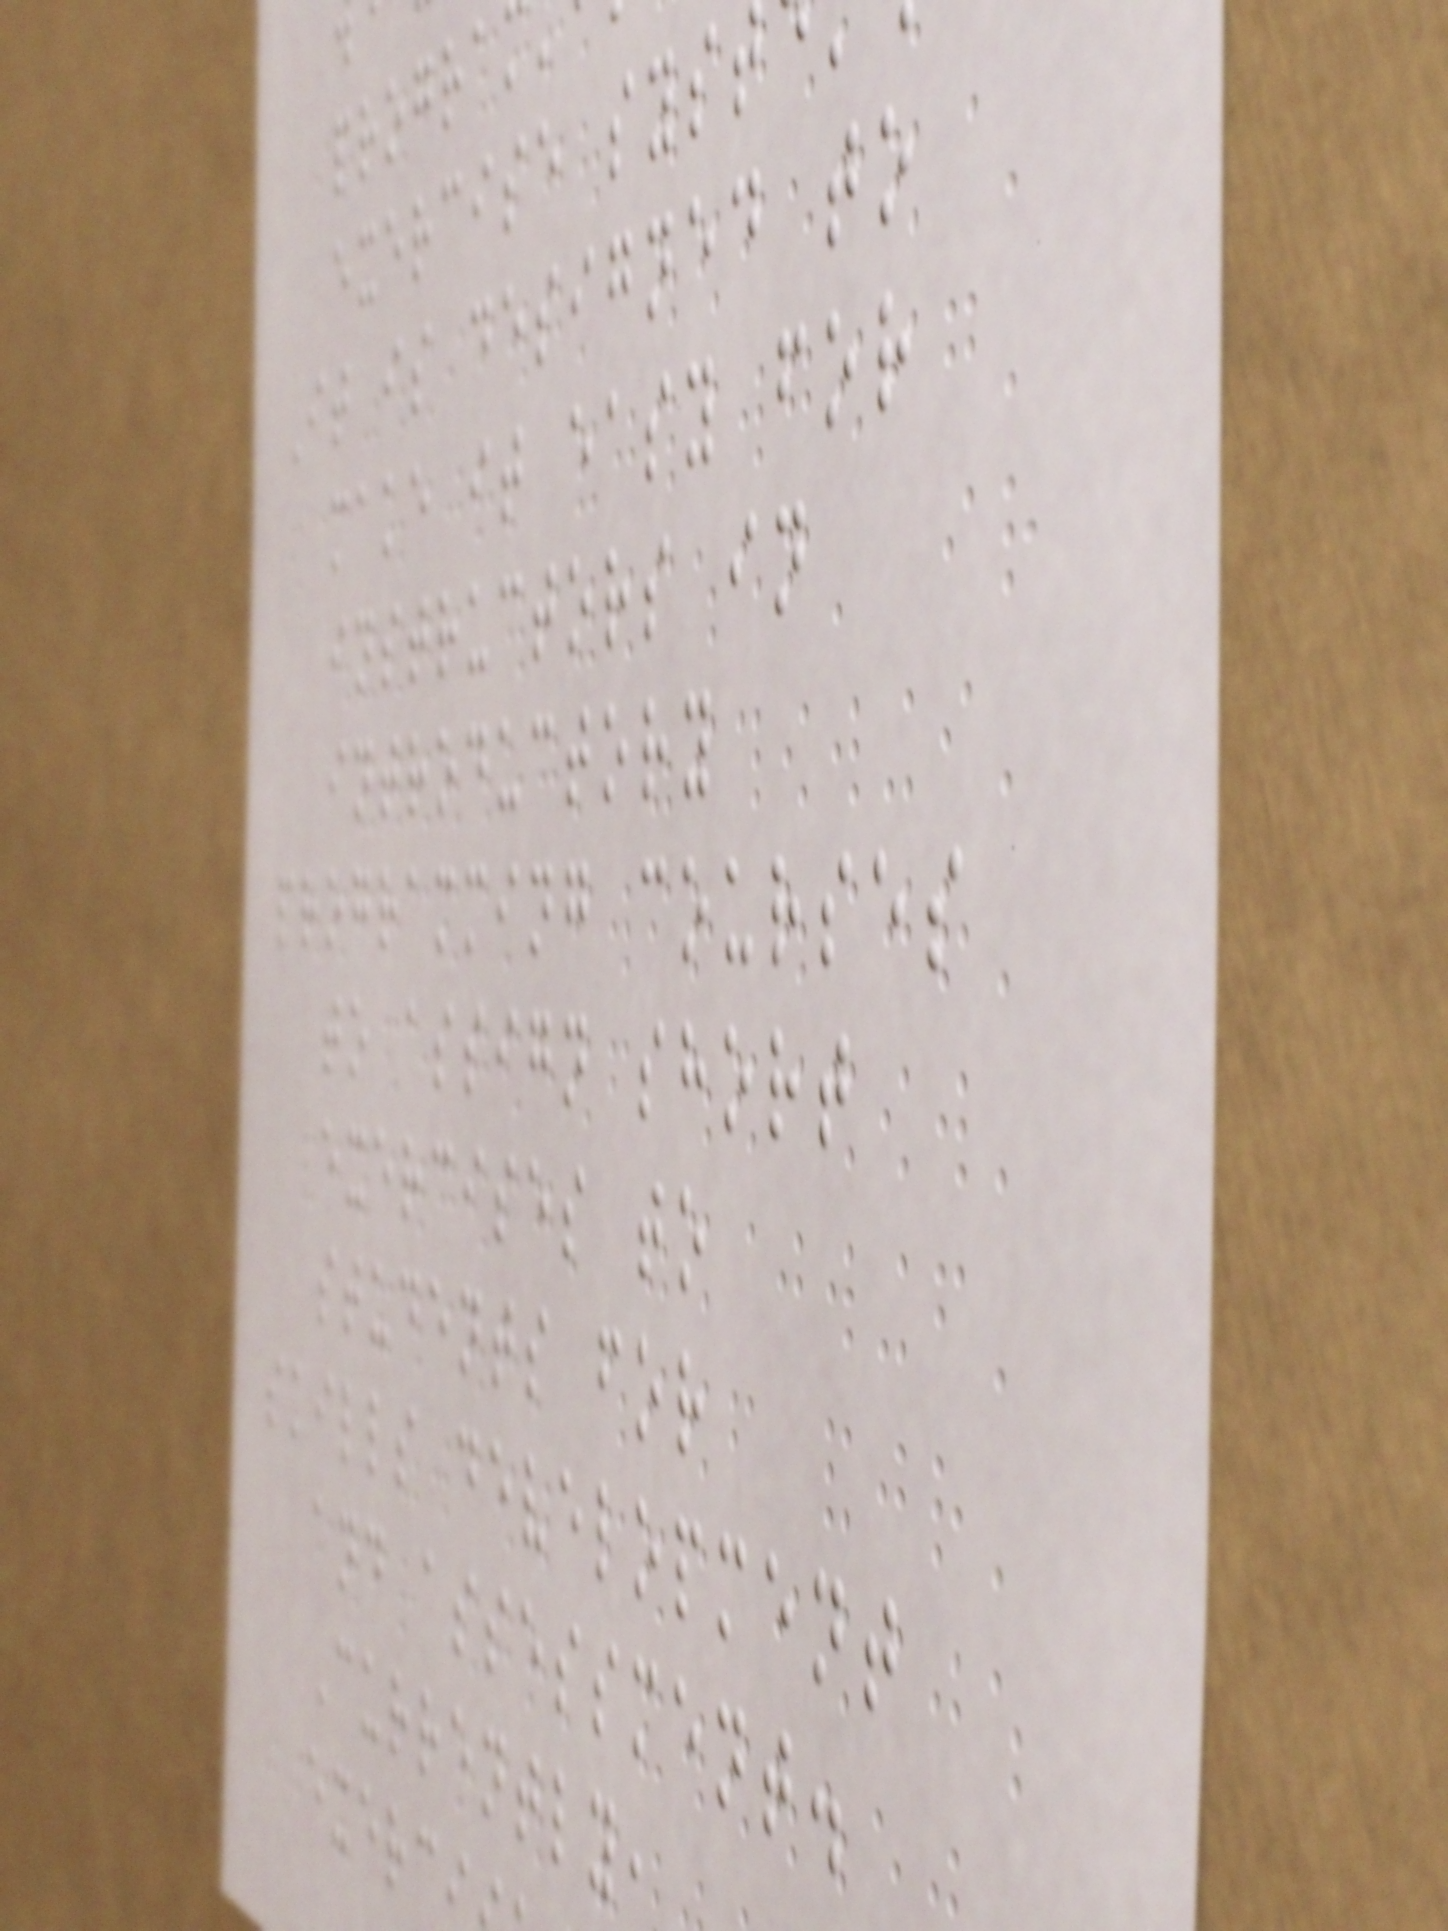progra
exercise syst
It is designed to
make it easy for
instructors in
introductory
programming courses
to assign short
exercises to
students for
skills development
and assessment.
Currently,
exerc
